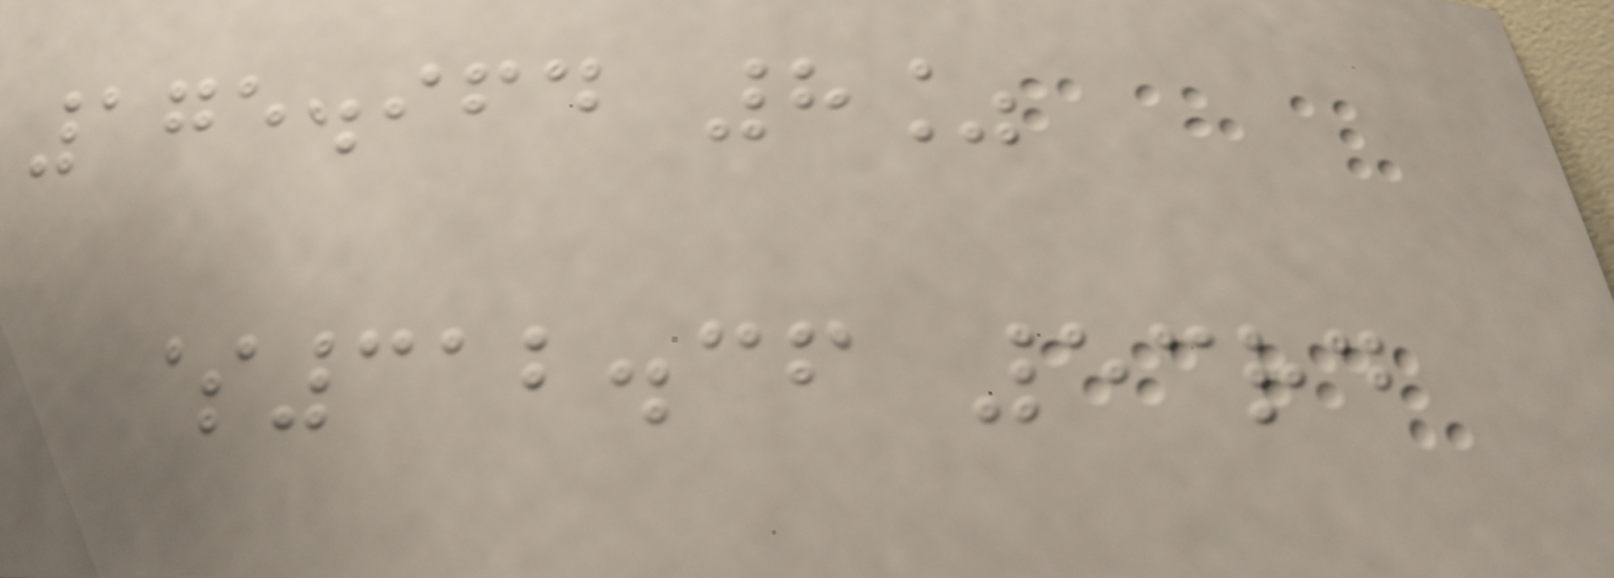175.964 8%
$312.36 53rd
